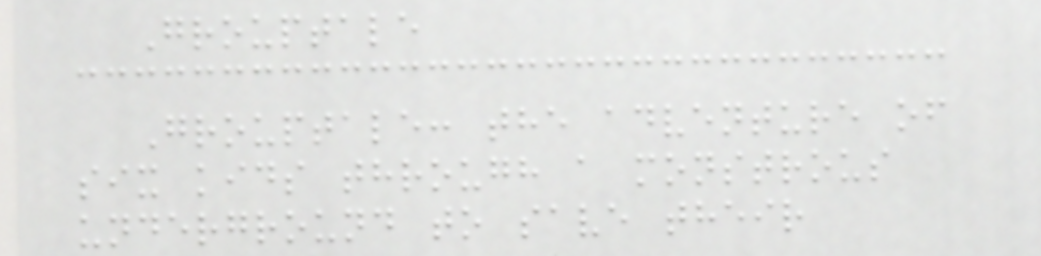Grouptale
Grouptale: the adventure of
six kids through a monstrous
underground to save their
